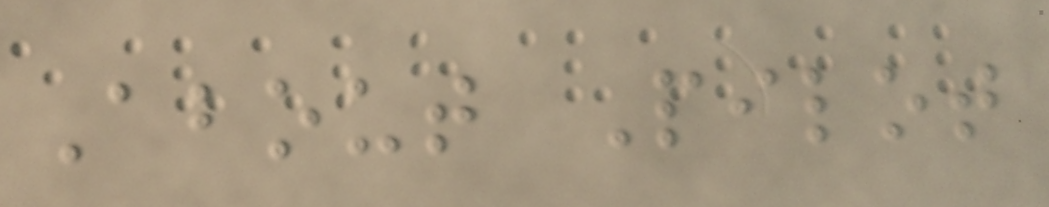About Pilot
